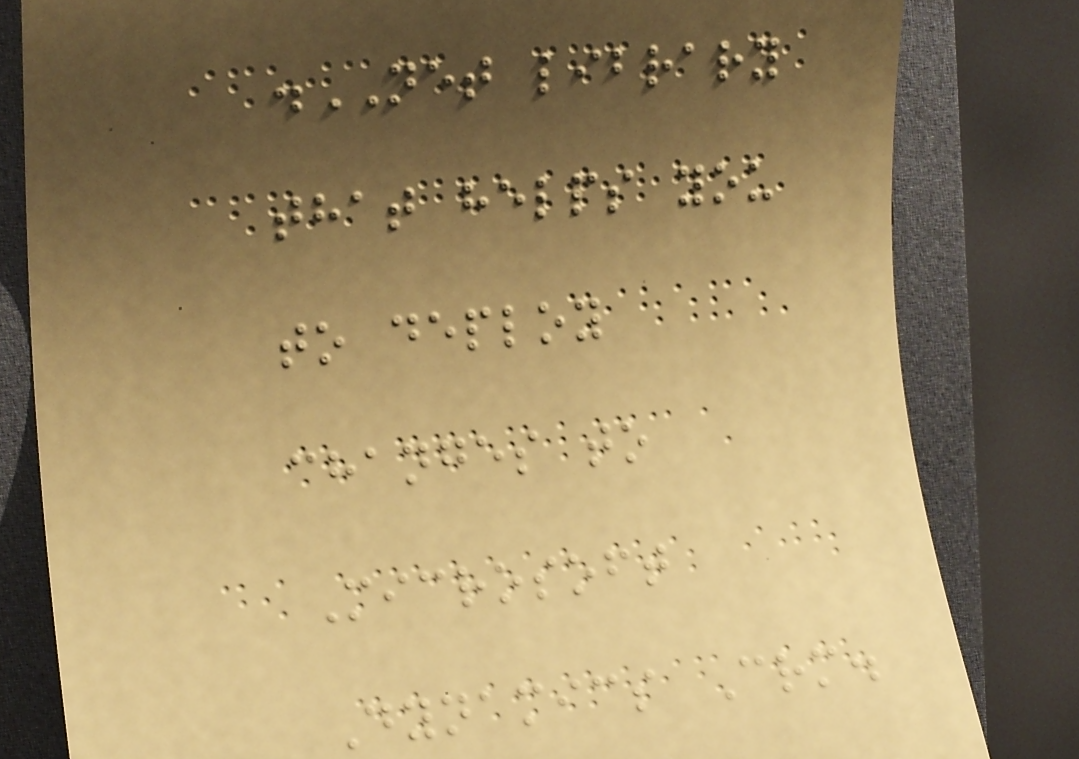.NET library
that helps you
to deploy
changes to
Microsoft
Dynamics Crm.
